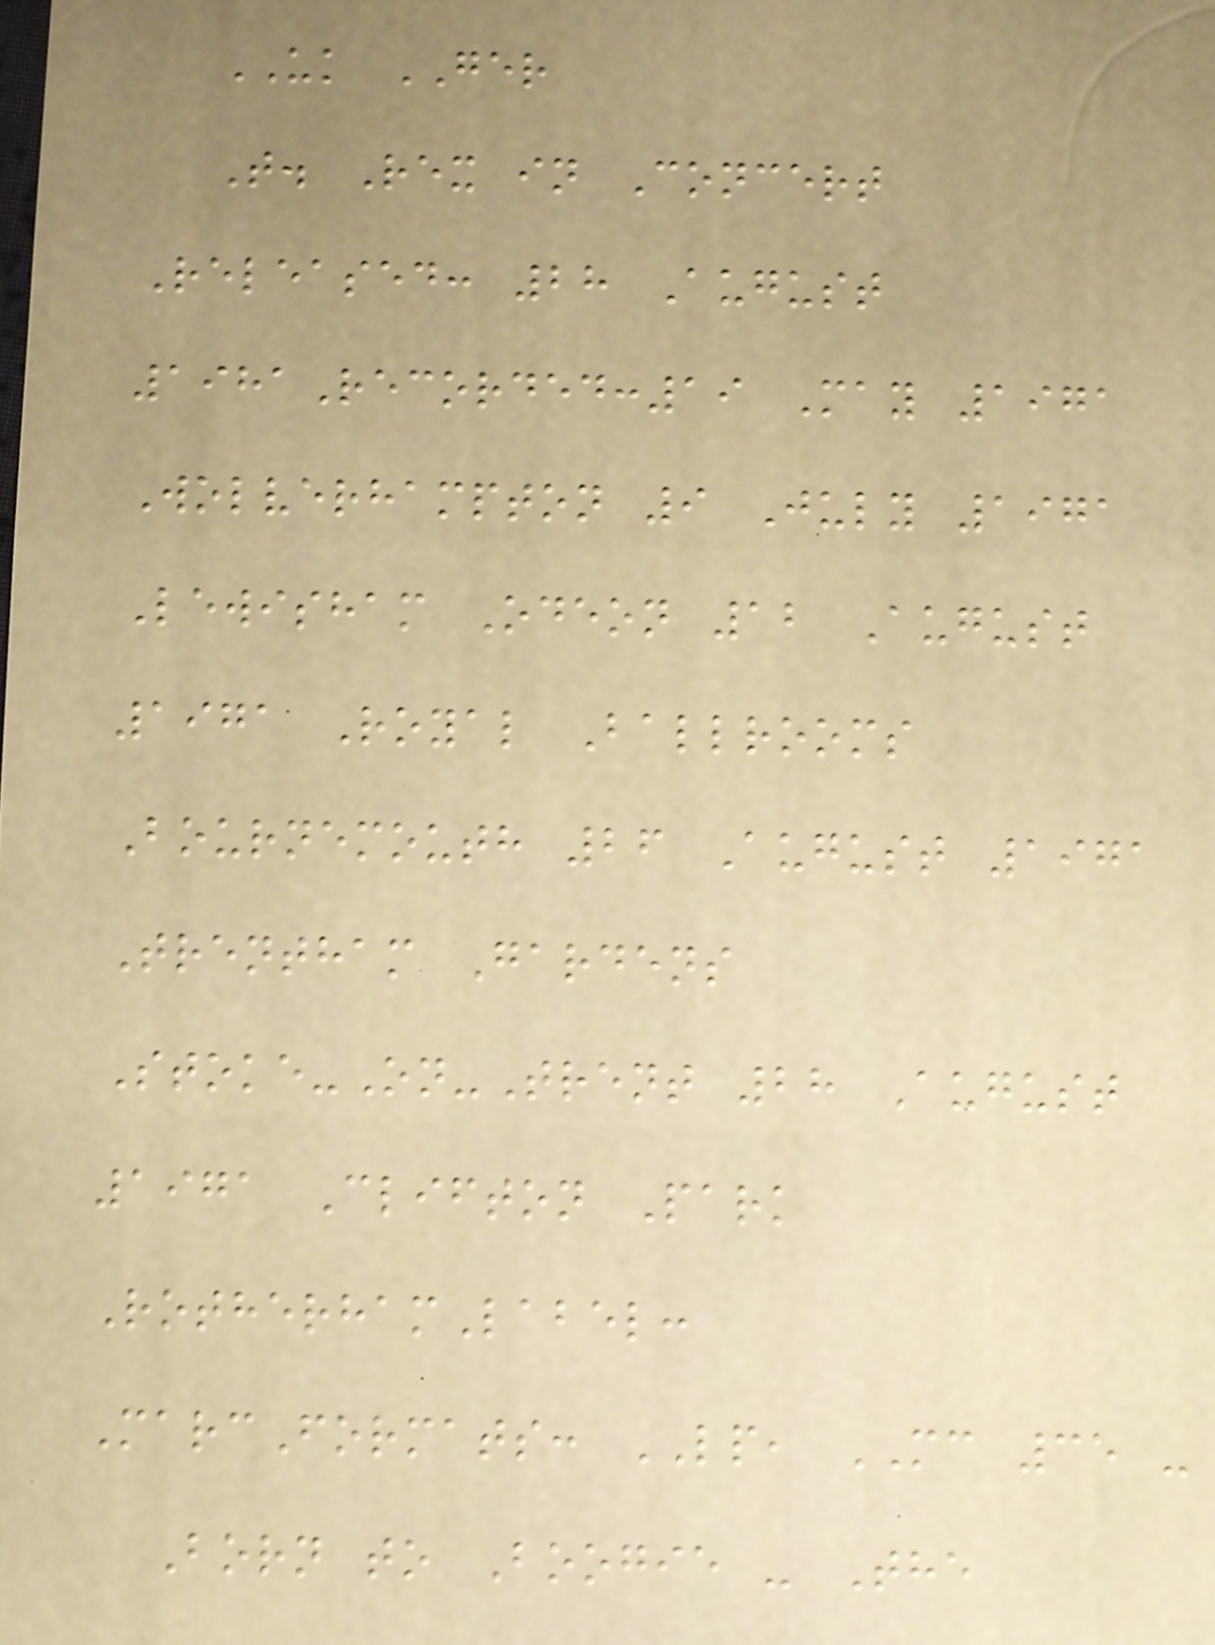UK GER
T. Rex in Concert
Released: 28 August
1981Recorded:19 May 1971
Wolverhampton 9 July 1971
Lewisham Odeon 12 August
1971 Royal Ballrooms
Bournemouth 26 August 1971
Trentham Gardens
Stoke-On-Trent 28 August
1971 Clifton Park
RotherhamLabel:
MarcFormats: LP, MC 35 -
Born to Boogie - The
